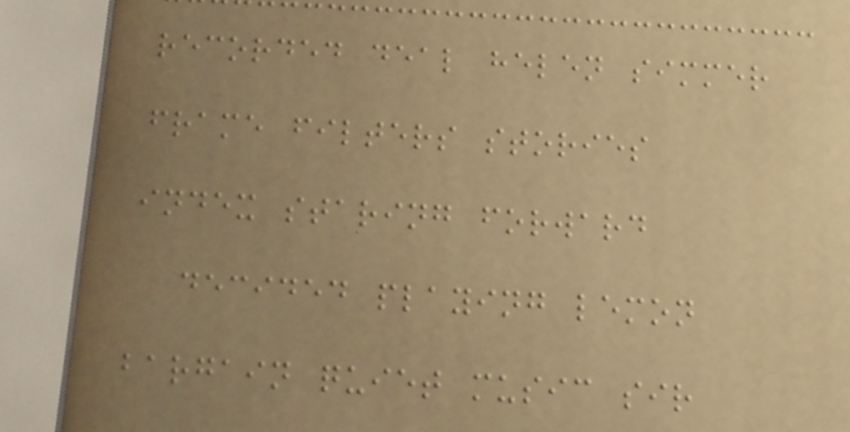recorded deal helen simmer
frame filters stories
index staring forward
decided playing lemon
bargain quiet music sir
